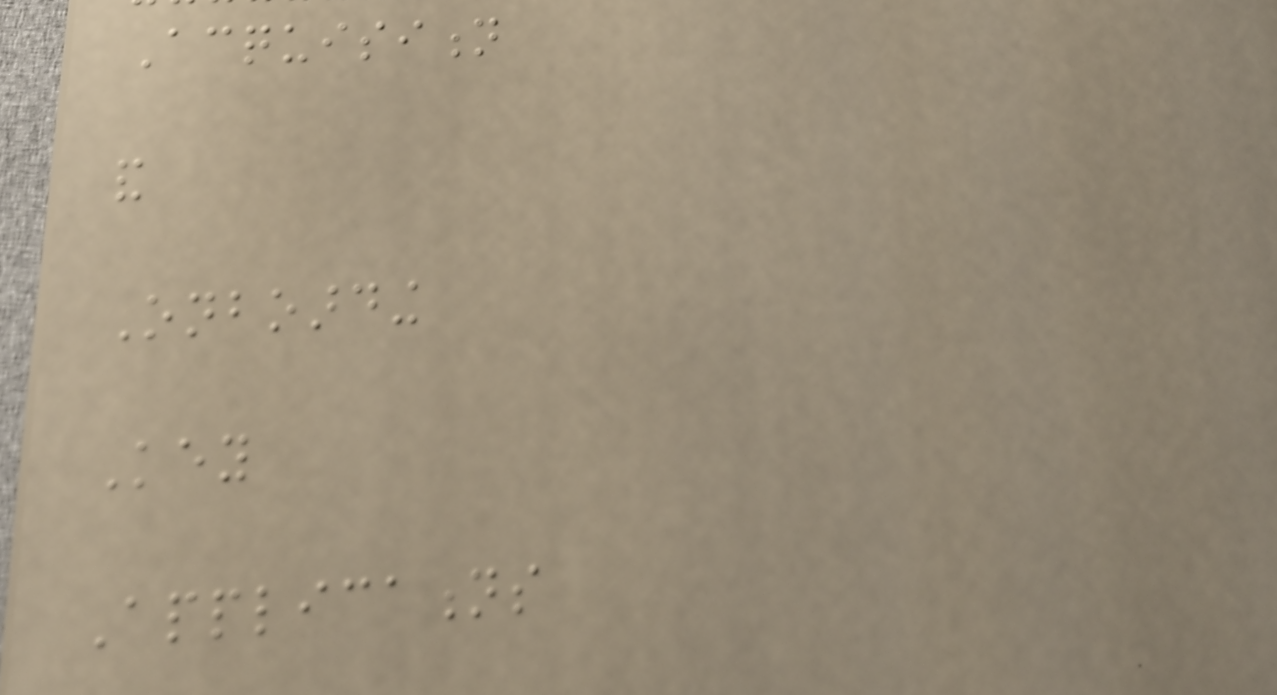Acquisition
and
Onboarding
Key
Applications
